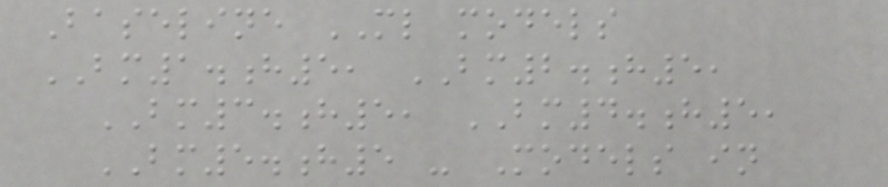Baseline ML models
BM1.h5, BM2.h5,
BM3.h5, BM4.h5,
BM5.h5 - Models in
